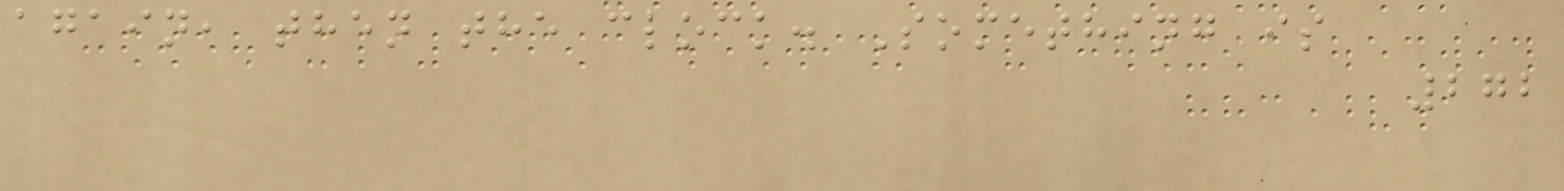again, then the clock. Something is
272
